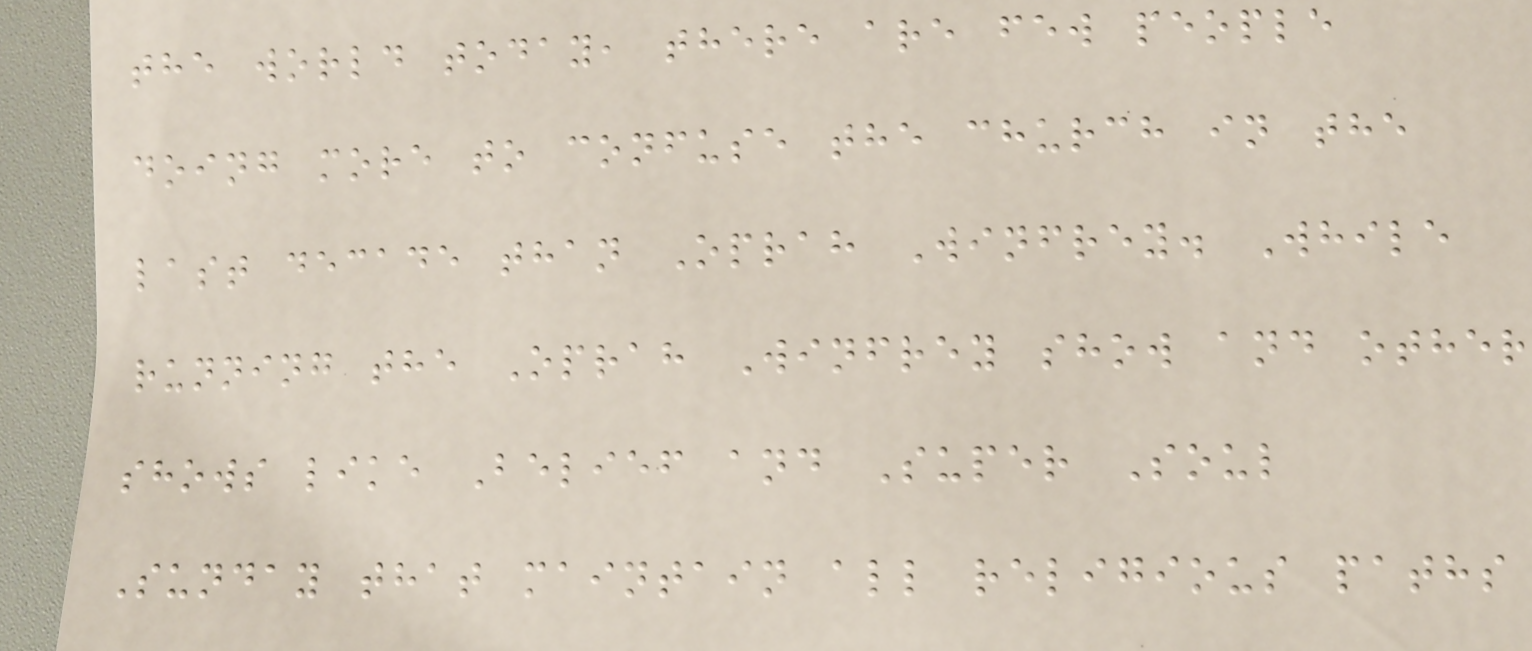the world today, there are few people
doing more to confuse the church in the
last decade than Oprah Winfrey. While
running the Oprah Winfrey show and other
shows like Belief and Super Soul
Sunday that maintain all religious paths
